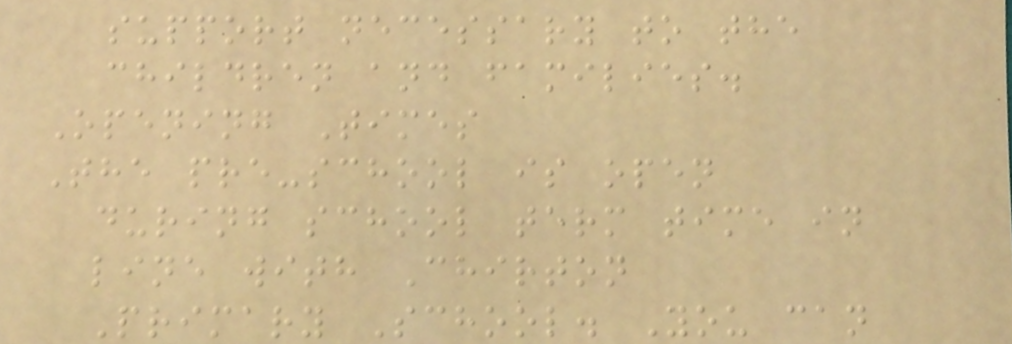support necessary to the
children and families.
Opening Times
The pre-school is open
during school term time in
line with Chirton
Primary School. You can
